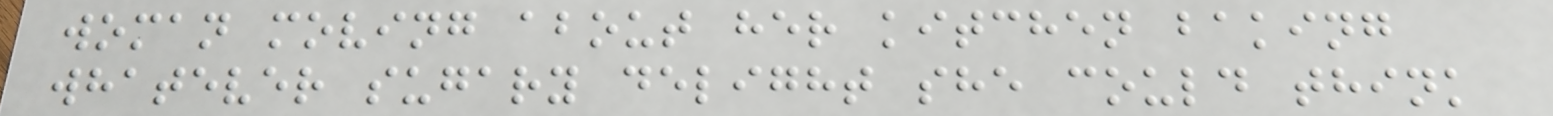woman moving about her kitchen baking
whatever sugary delight she could think
